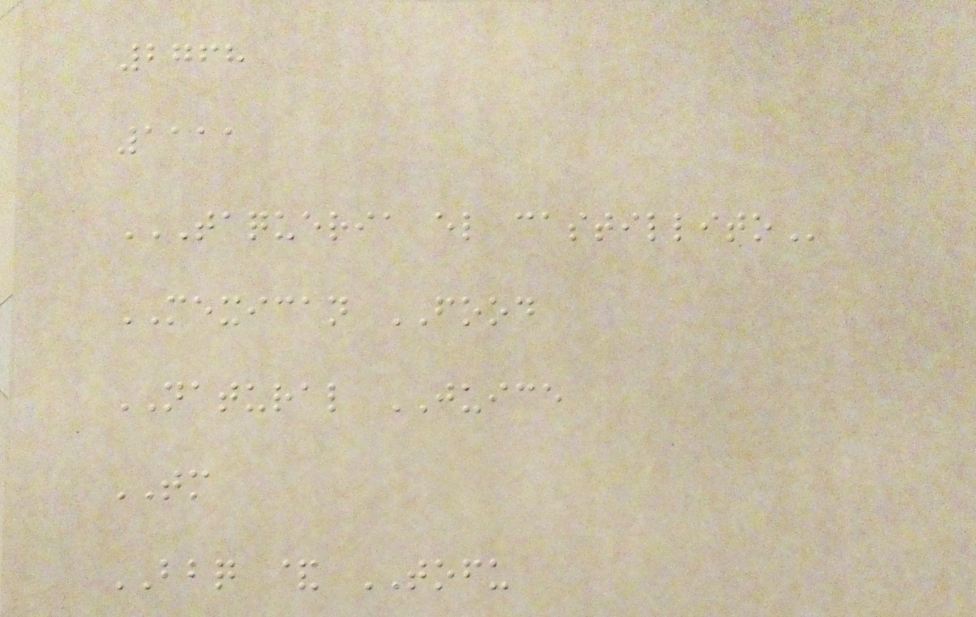2768
1111
TAQUERIA EL CASTILLITO
MEXICAN FOOD
NATURAL JUICE
TM
BBQ & TOFU
